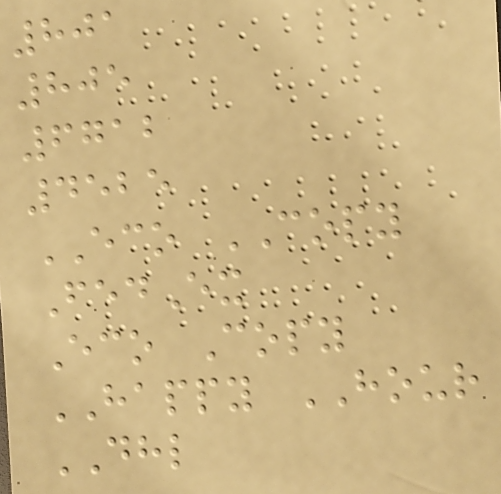801
805
6712
4525
ECO COPY
FedEx
Eco Copy
HAPPY HOUR
DHL
